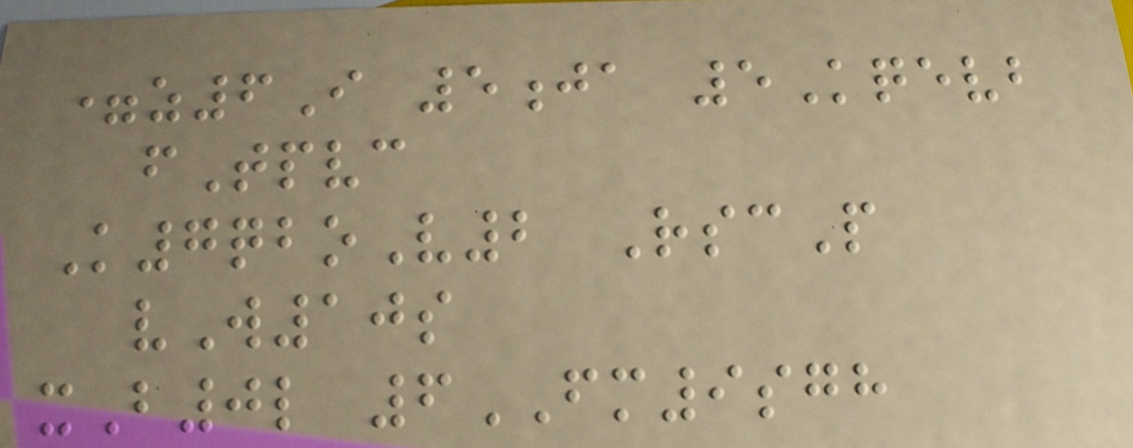=z6I 5ja 5Kqevb
fTpvc
K7qboV2 RscP
vW10s
xB0l 6FM9sgh
